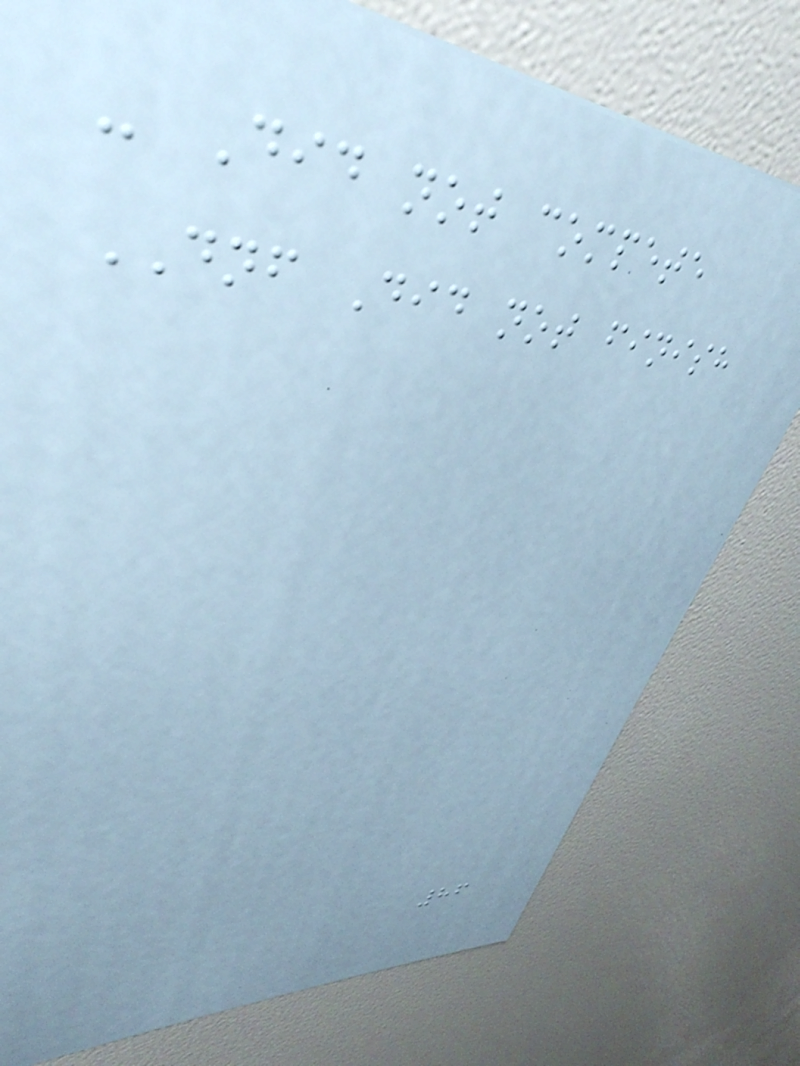- Did not compete
DNF Did not finish
86
